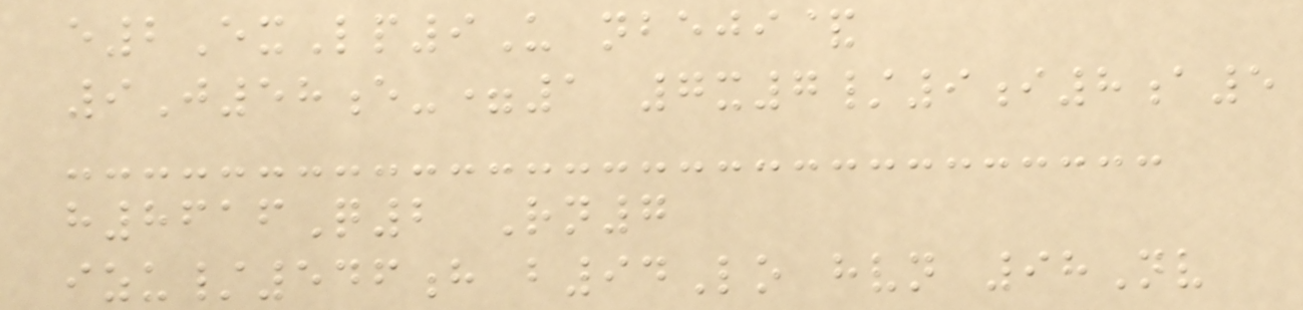e2ExLp9U nbeji&
9J58e-=1 7x7/9i8a5
h8616Q2 Rn7
izu/546h b94Lo hvn 98Nv
